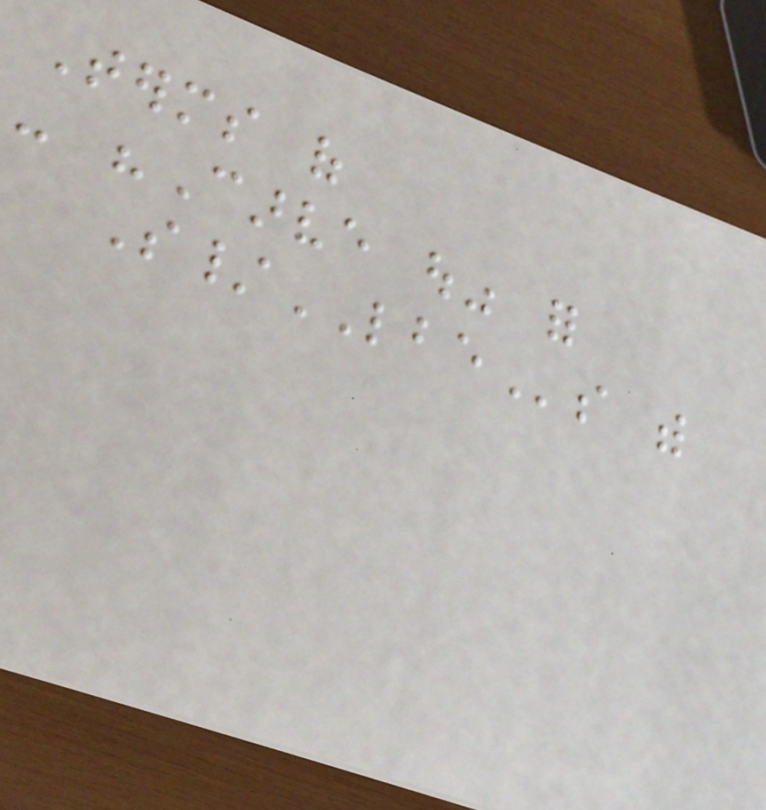Terms of
- "Carve out" for
S/LBEs with
